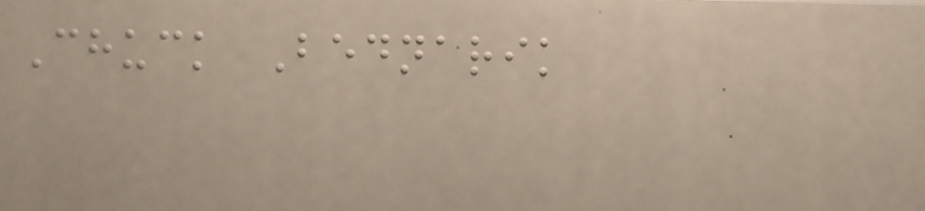Chuck Bednarik
